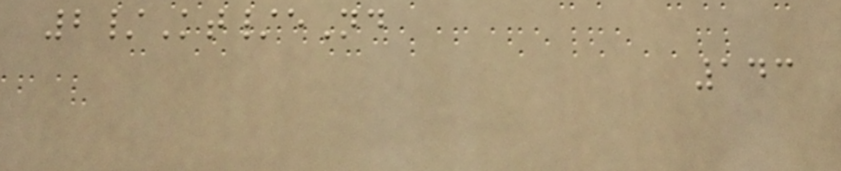2/Kt/eNd
143
